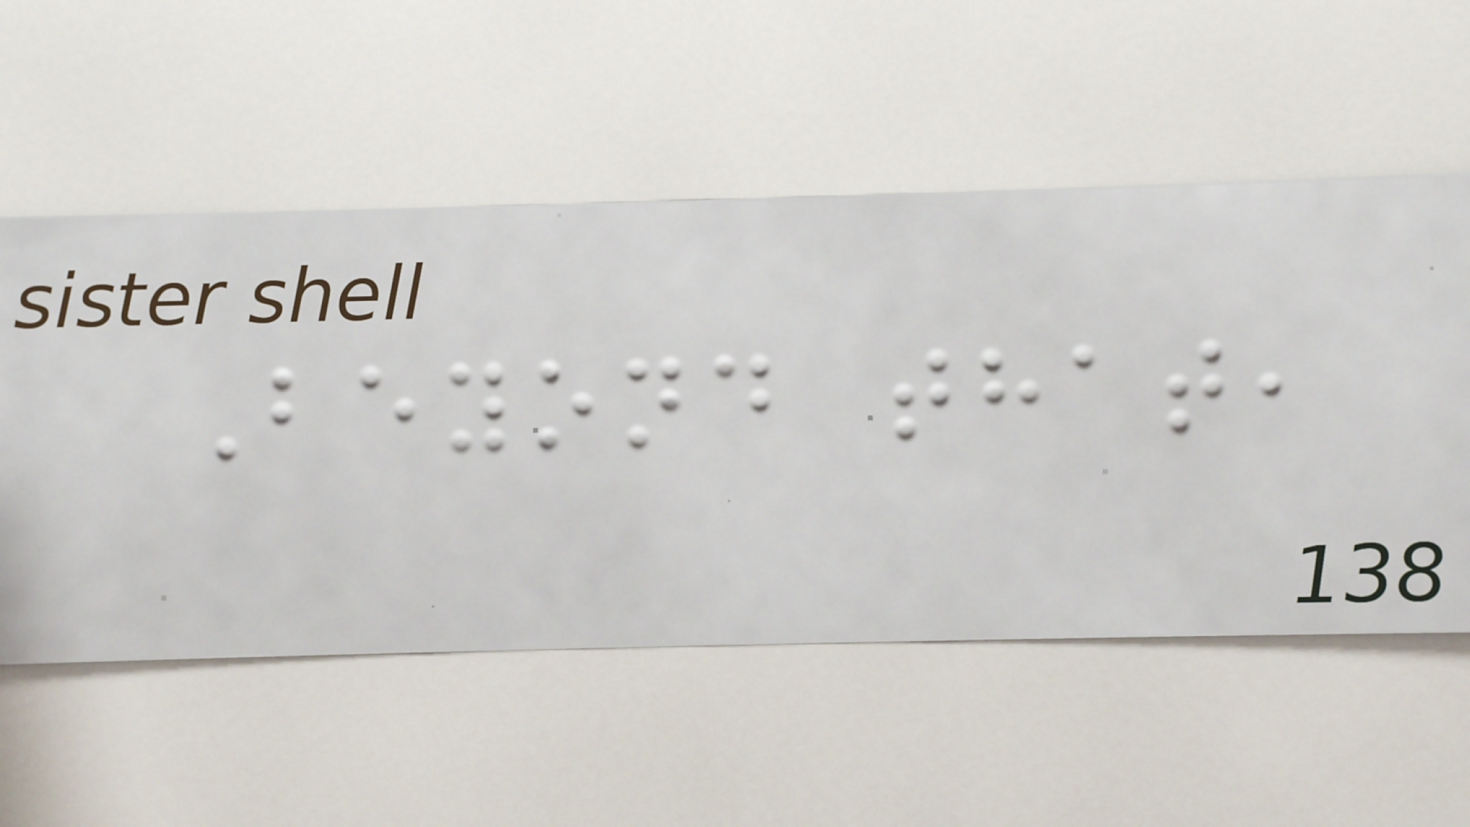Beyond that,
